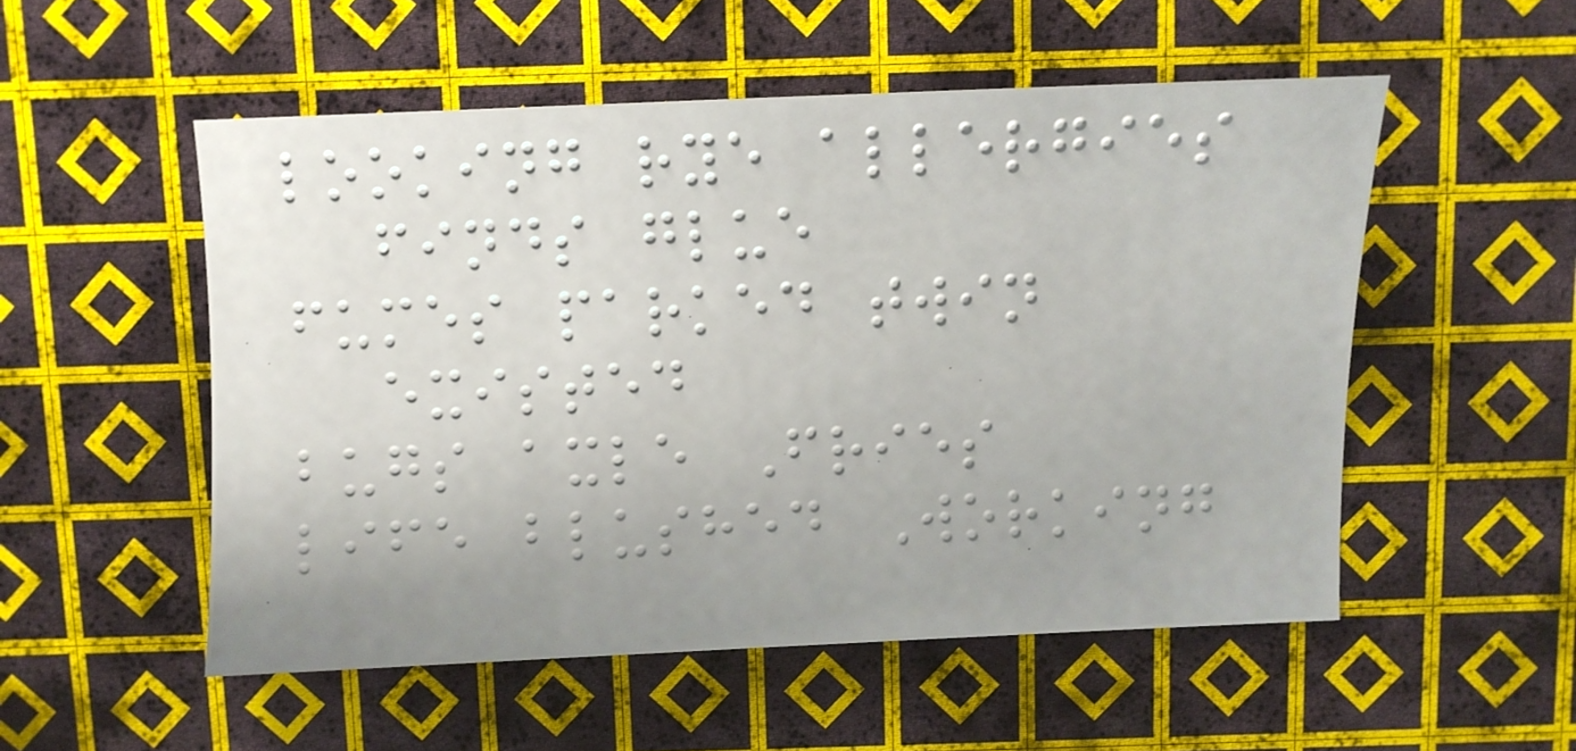looking rye allergies
finds glue
fumes parked twin
existed
bugs axle Fries
life blushed Working
